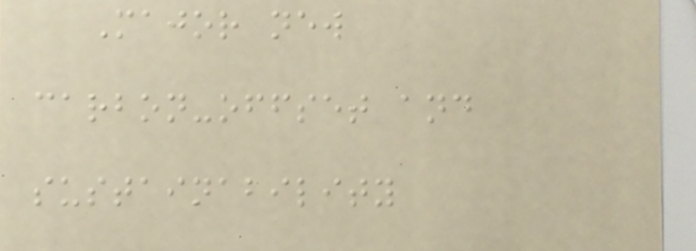Major new
carbon-offset and
sustainability
